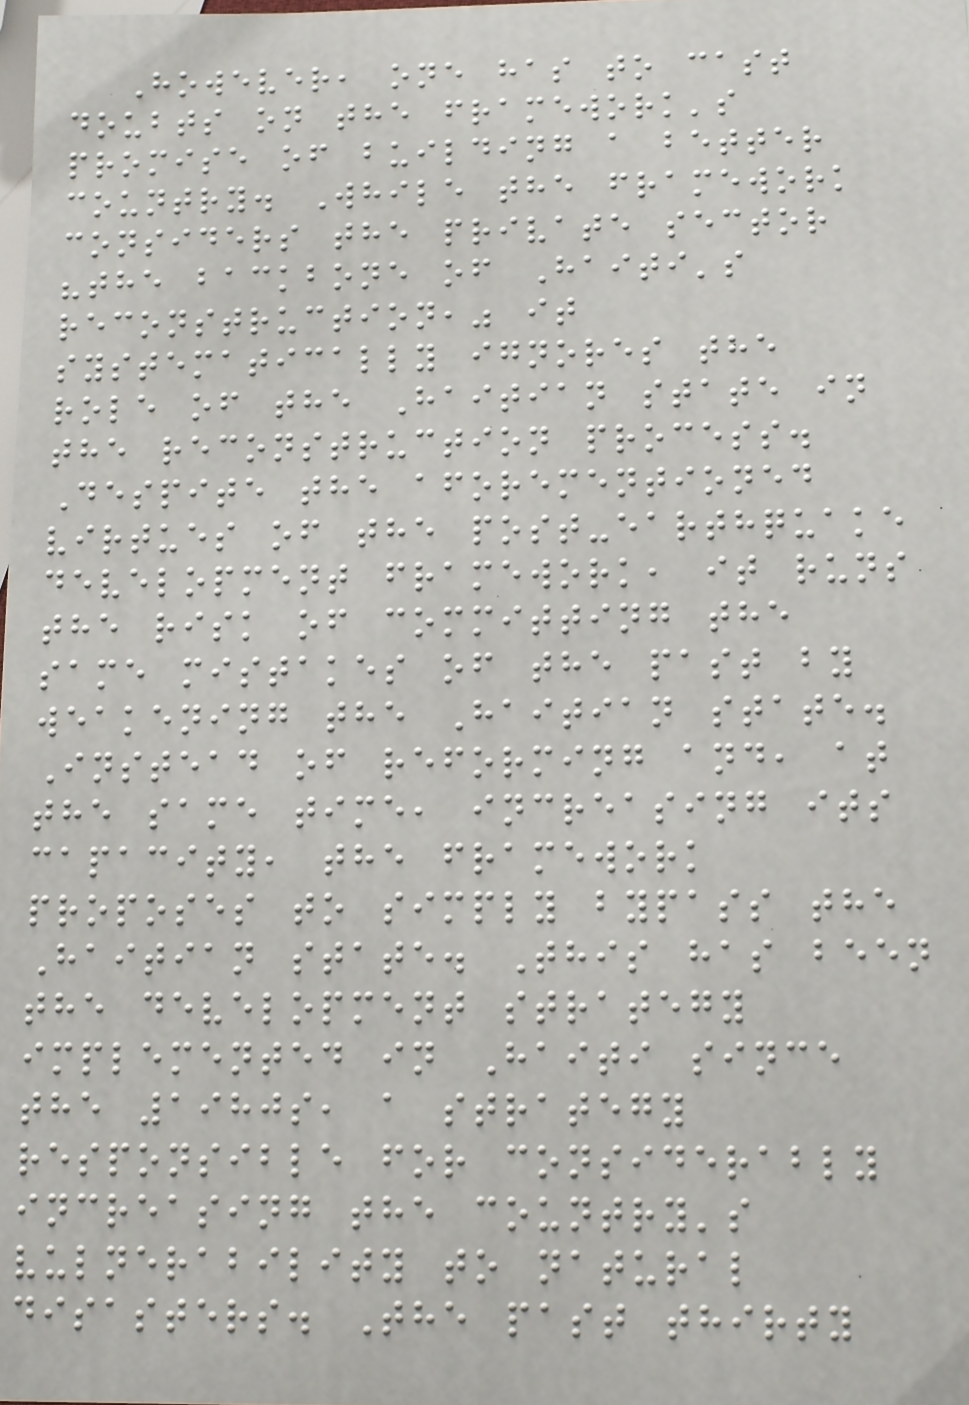However, one has to cast
doubts on the framework's
promise of building a better
country. While the framework
considers the private sector
"the backbone of Haiti's
reconstruction," it
systematically ignores the
role of the Haitian state in
the reconstruction process.
Despite the aforementioned
virtues of the post-earthquake
development framework, it runs
the risk of committing the
same mistakes of the past by
weakening the Haitian state.
Instead of reforming and, at
the same time, increasing its
capacity, the framework
proposes to simply bypass the
Haitian state. This has been
the development strategy
implemented in Haiti since
the 1980s, a strategy
responsible for considerably
increasing the country's
vulnerability to natural
disasters. The past thirty
